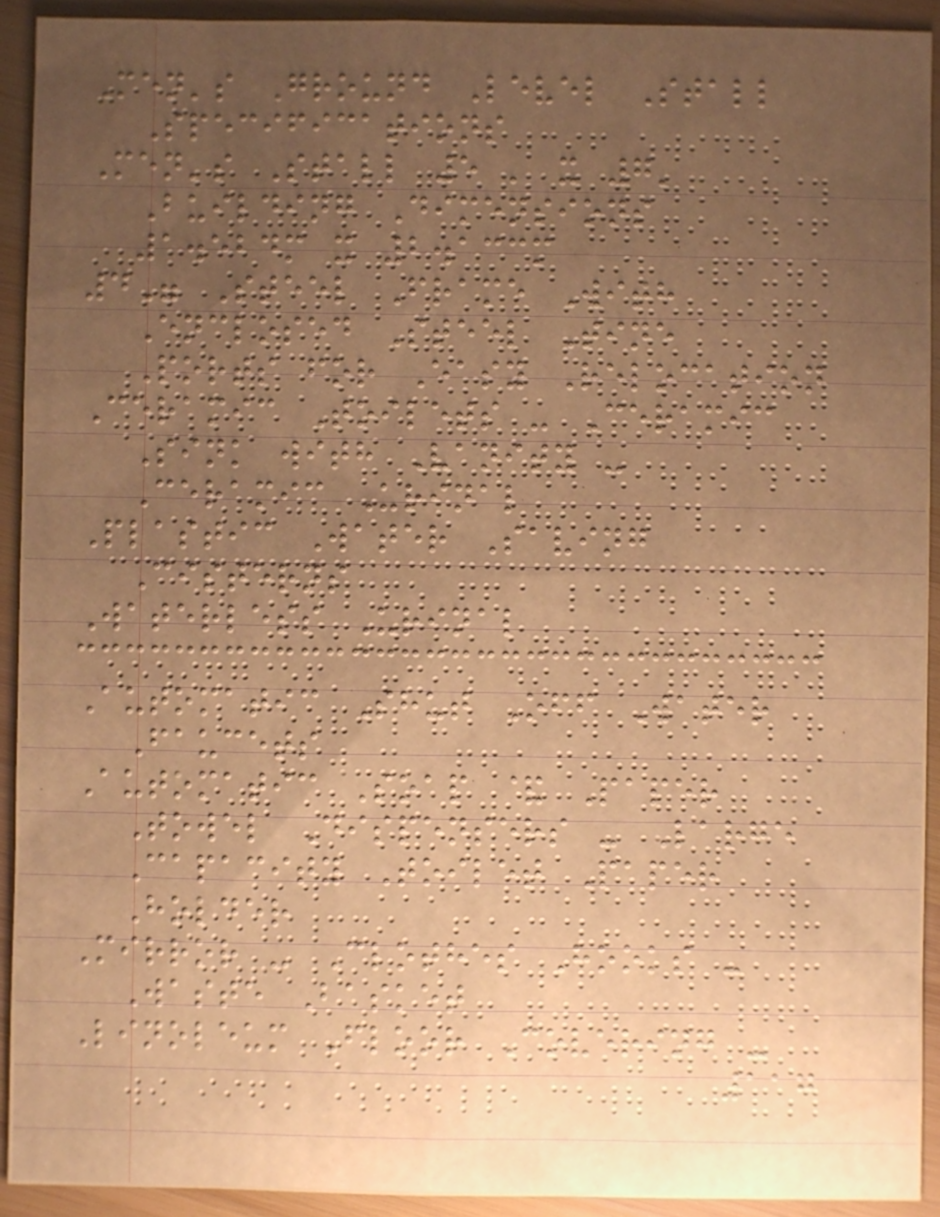Men's Ground Level Stall
Specifications
Men's Stall 5 ' x 7'
Building Dimensions
1.524m x 2.133m
4" Steel Frame With
Enclosed Steel Tine
Ports for Easy Relocation
Ceramic Toilets - Ceramic
Sink with Vanity -
Ceramic Urinal
Plastic Water Saving
Cisterns
Waterless Urinal
Automatic Shut Off Water
Faucets
Automatic Soap & Paper
Towel Dispensers - Large
Capacity Toilet Paper
Holder
Mirror - Clothes Hooks -
Waste Basket
Linoleum Floor Covering -
117
